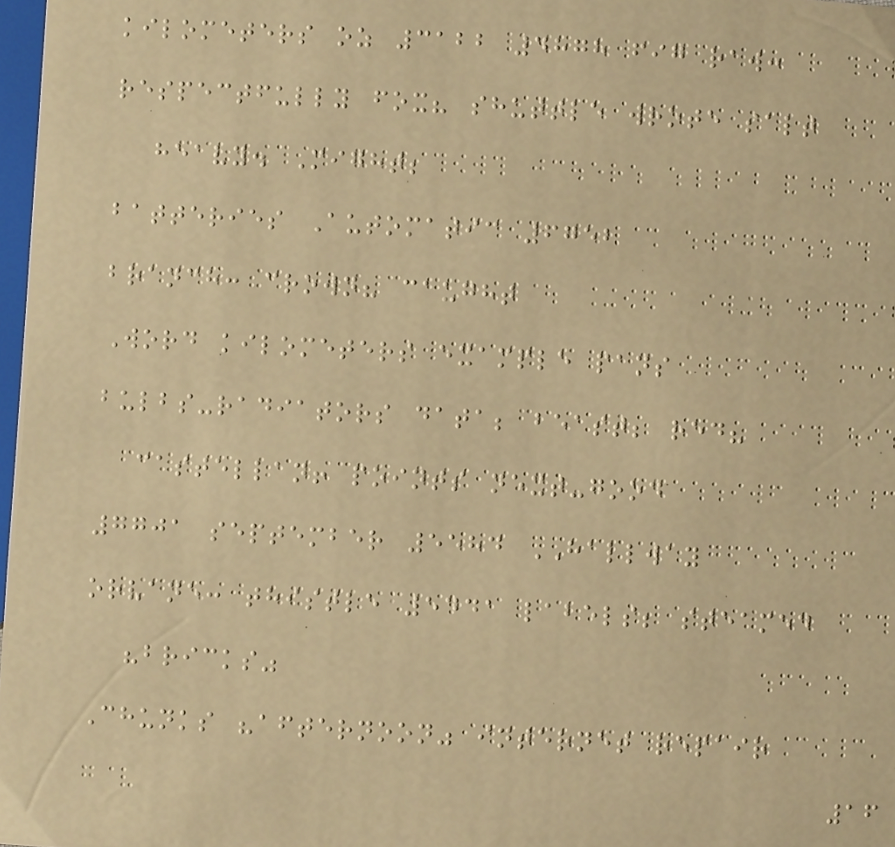kilometers oz 3122 4878 fig raw:
respectfully fox? shuttle wrote salt
heavy. Might;
batteries Automatic 6752
branch: crown? caught
Word kilometers example pans
bulbs-radiators data; beast; red?
castellan! points next-good
7701 september 5584 HALLWAY
orvane: thistle 5441 labels; steamed
"bricks"
Chunks "afternoon" internet repair
16
